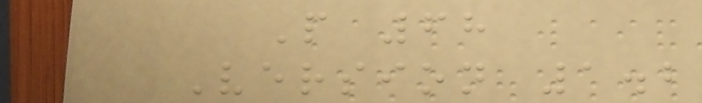P 68
Version 1.2
